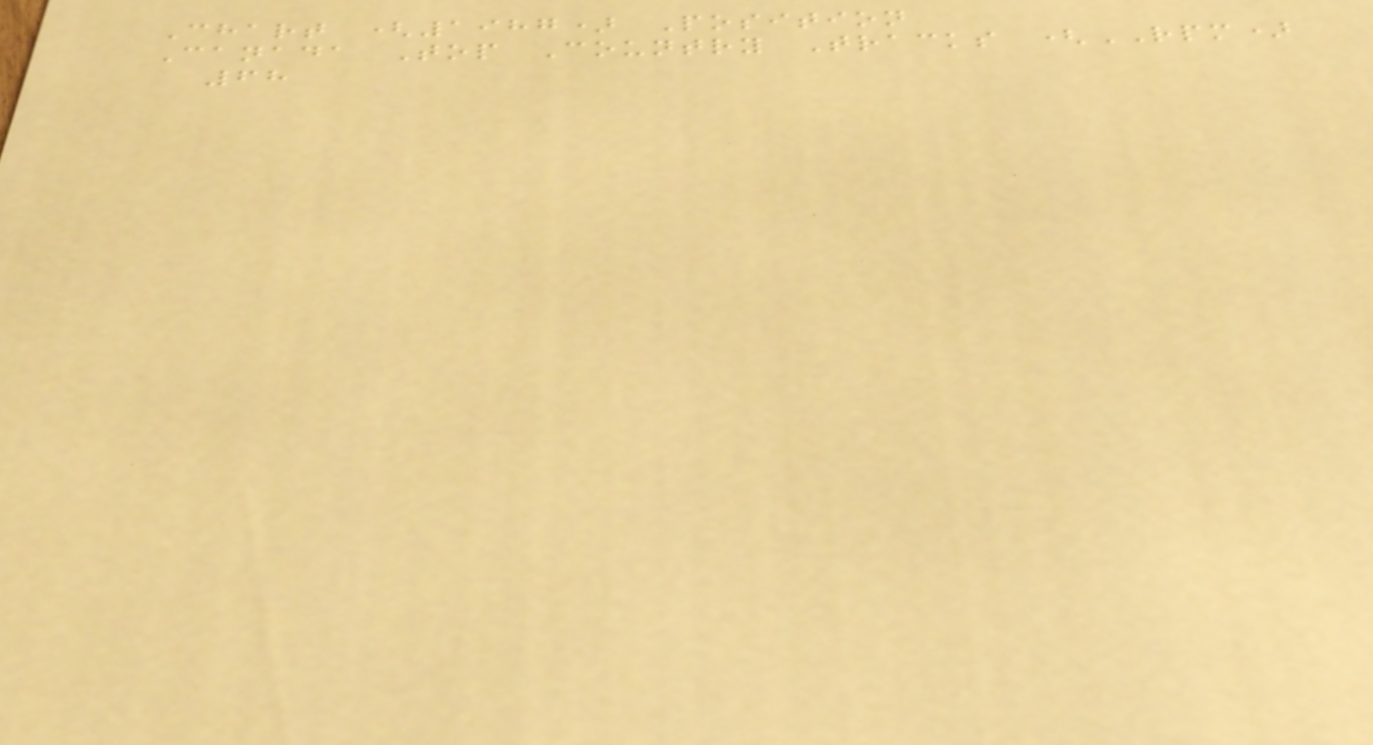Chart (1987) Position
Canada Top Country Tracks (RPM)
68
